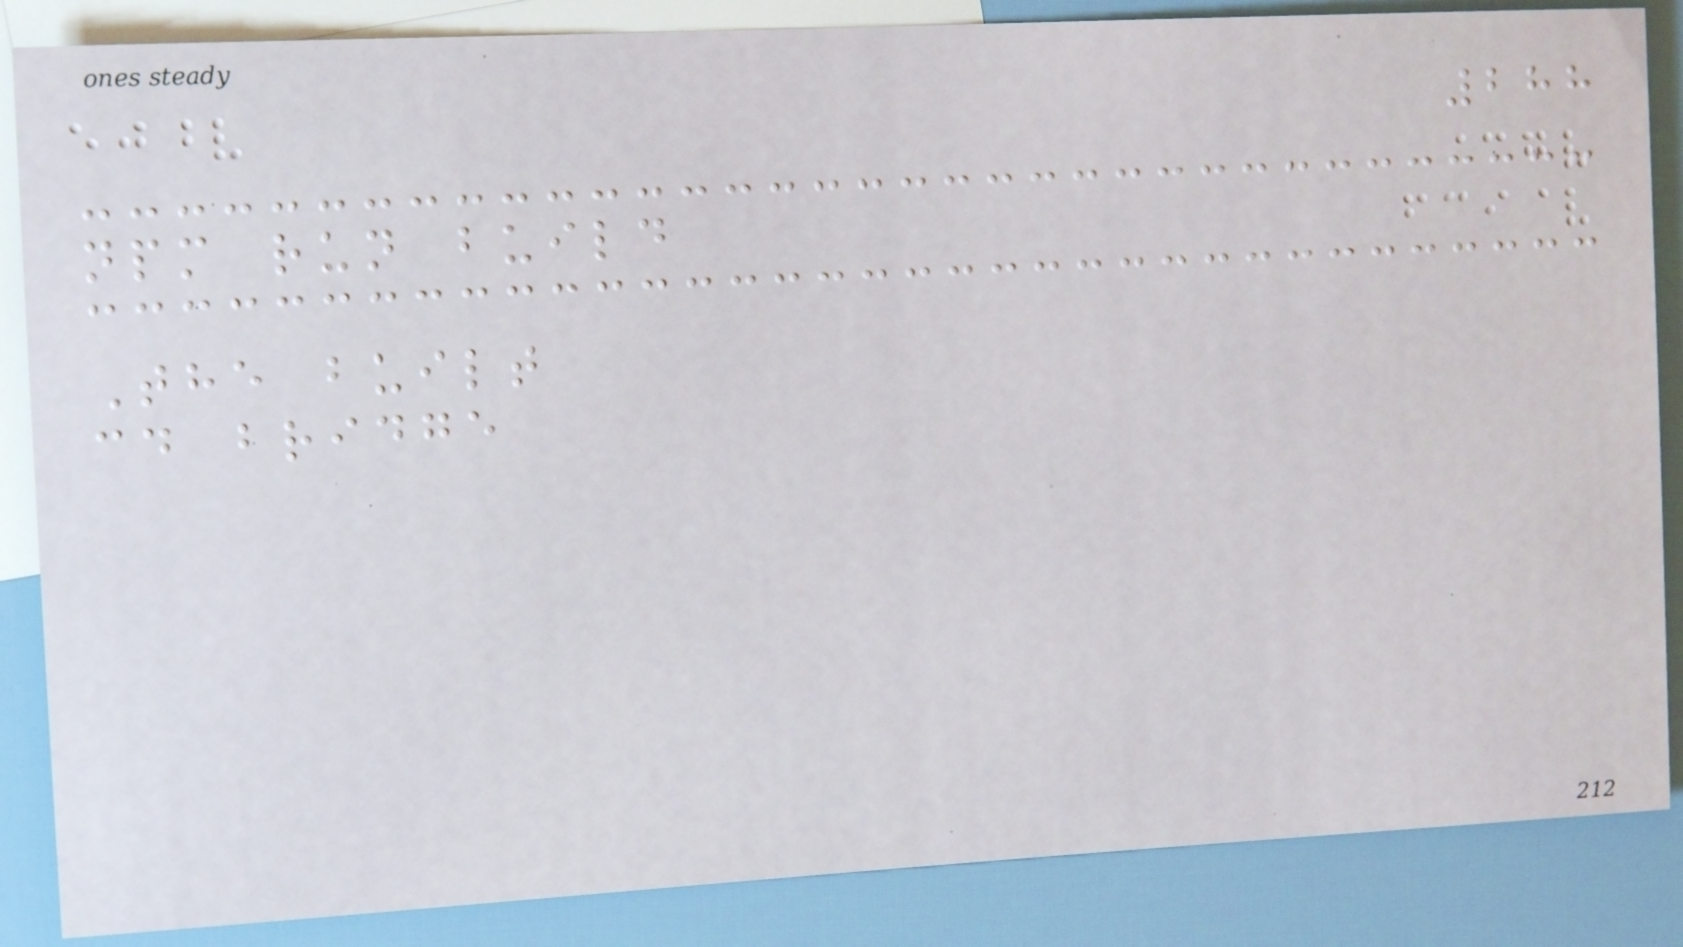288
npm run build
The built
cd bridge
